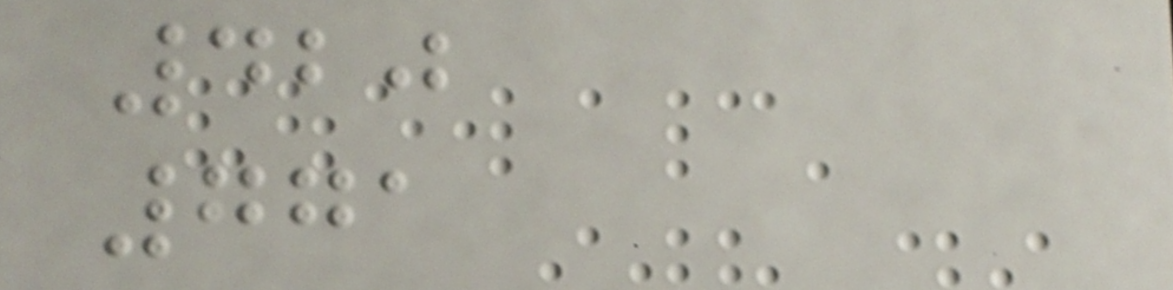420
771
